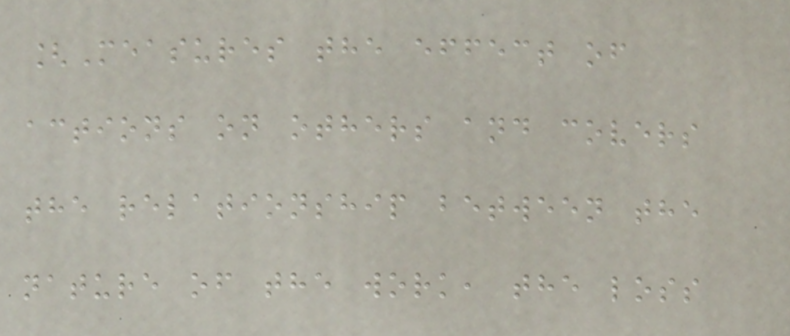[Measures the effect of
actions on others and covers
the relationship between the
nature of the work, the loss
